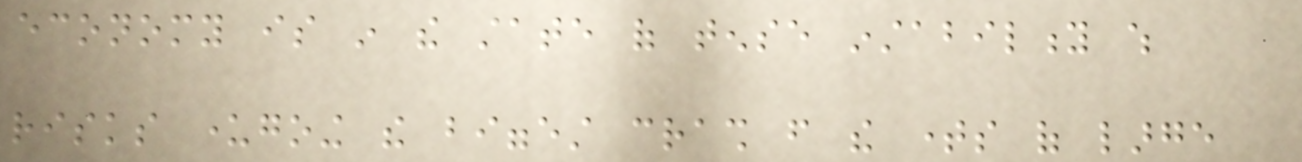economy is in the state of tense instability which
risks undergoing the biggest crash from the times of large
